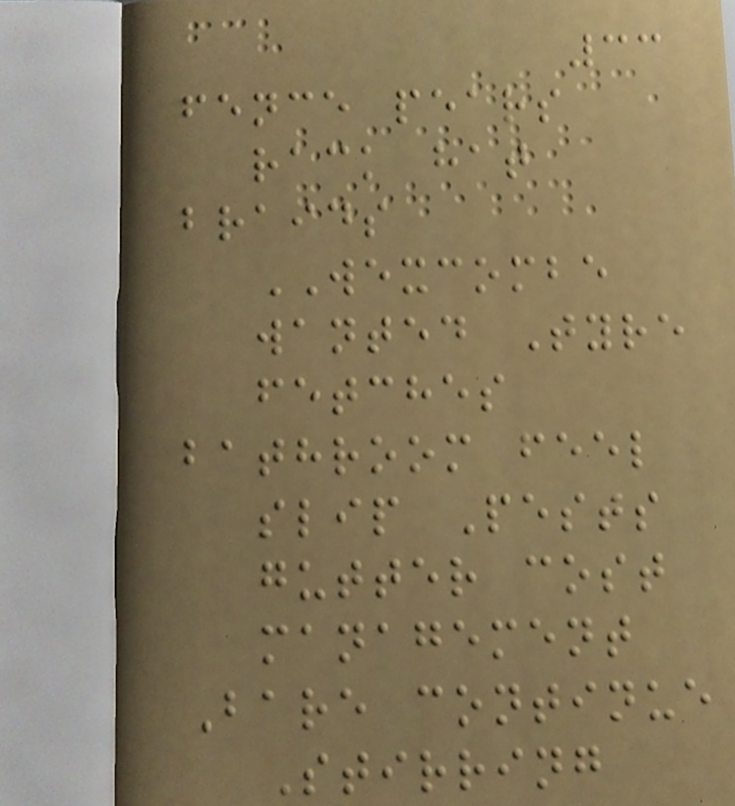33
fence pears
rack hat
braids
WEXCOMBE
wanted Tyre
fetches
bathroom feel
slip Pests
gutter cost
management
Bare continue
Stirring
